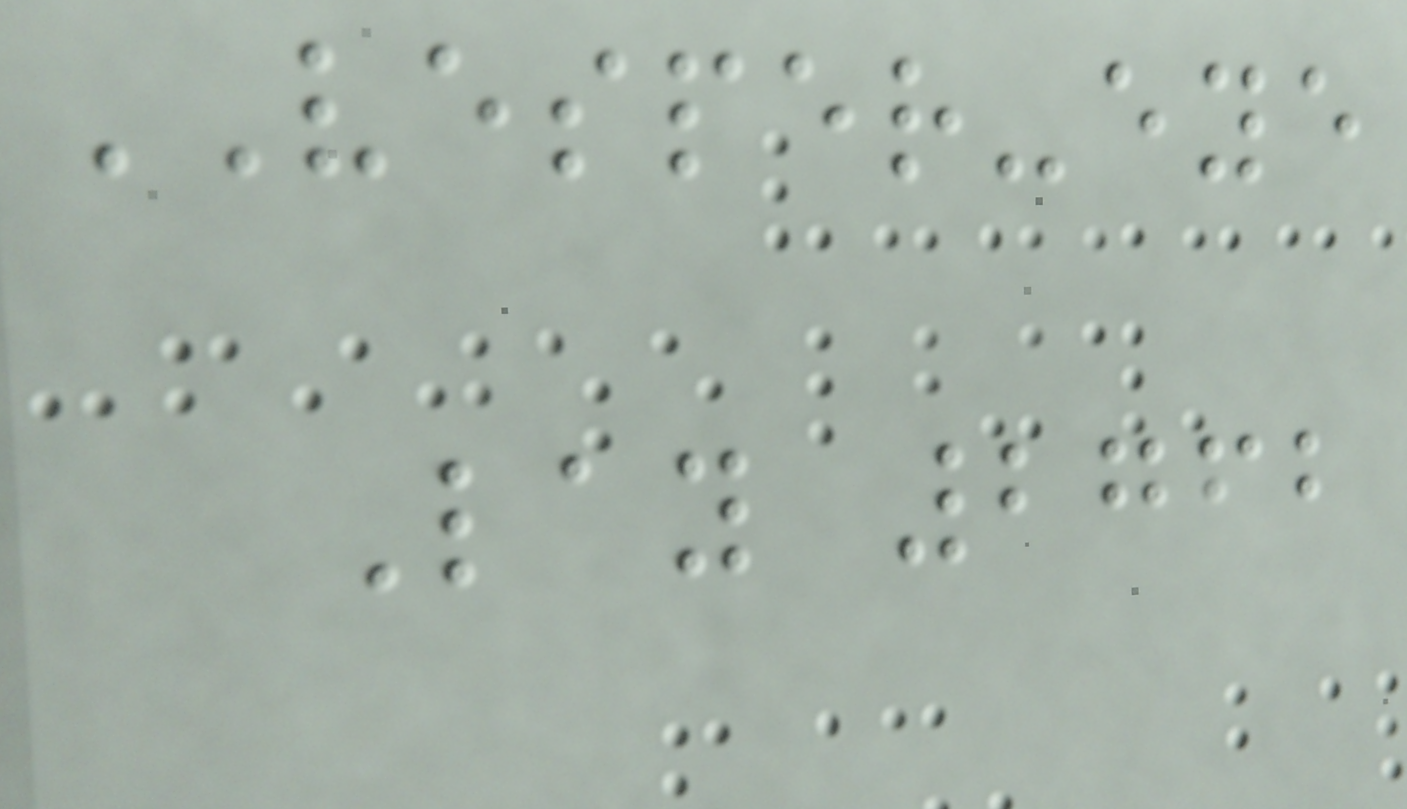VESPER-eye
Lay 2762
